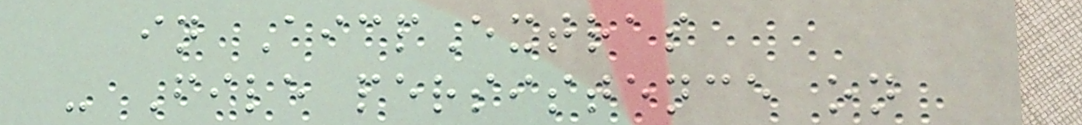in AicpExtras
- File persistence on
